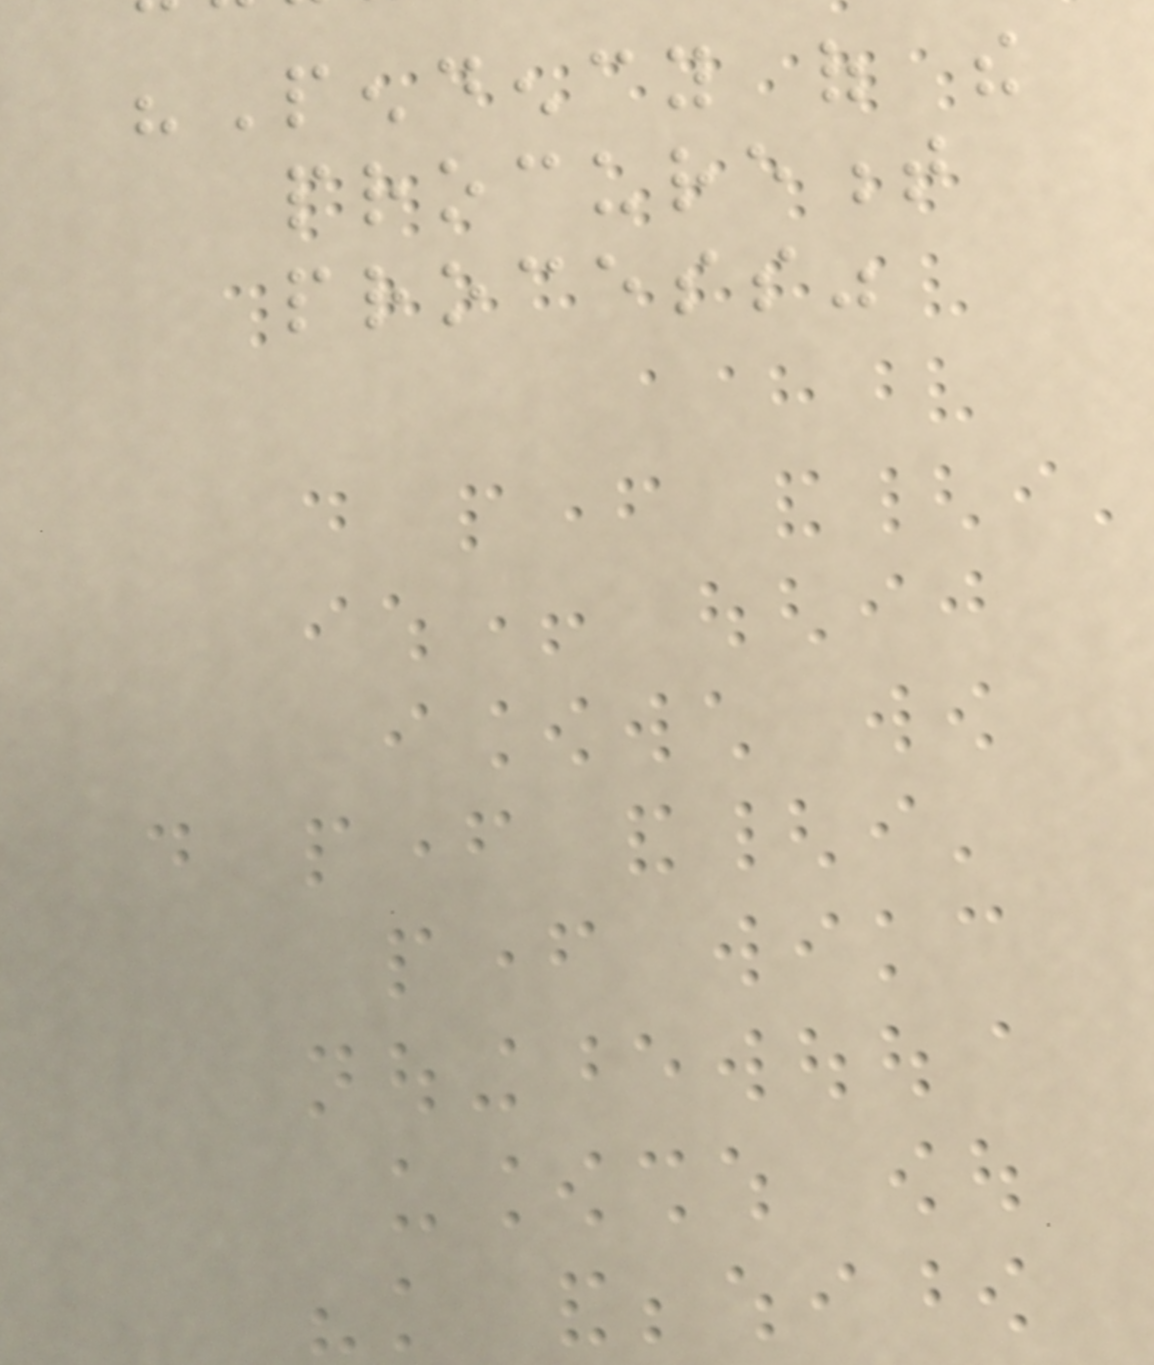"Pendency of the
procurement
process"
